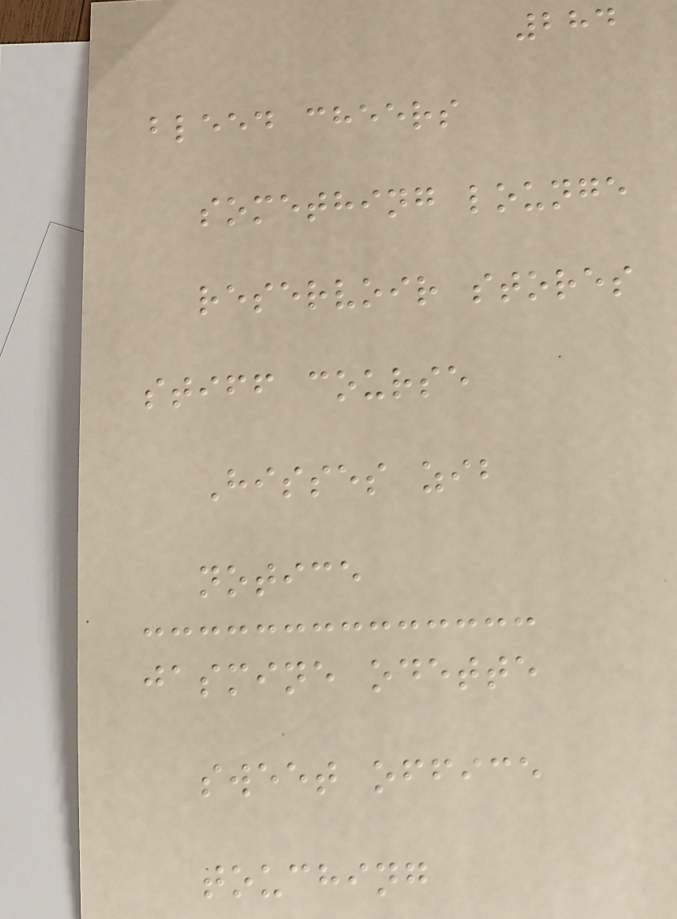284
bleed cheers
something lounge
reservoir stores
stiff course
Hisses zib
notice
jasmine odette
sweet office
touching
